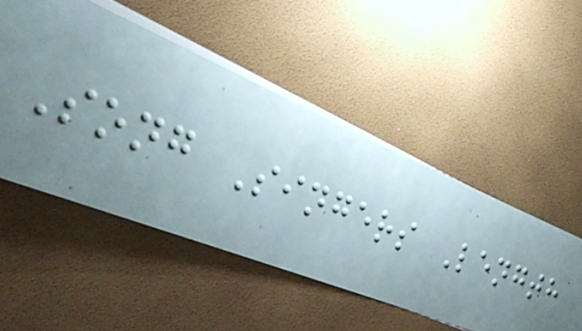Song Singers Length
